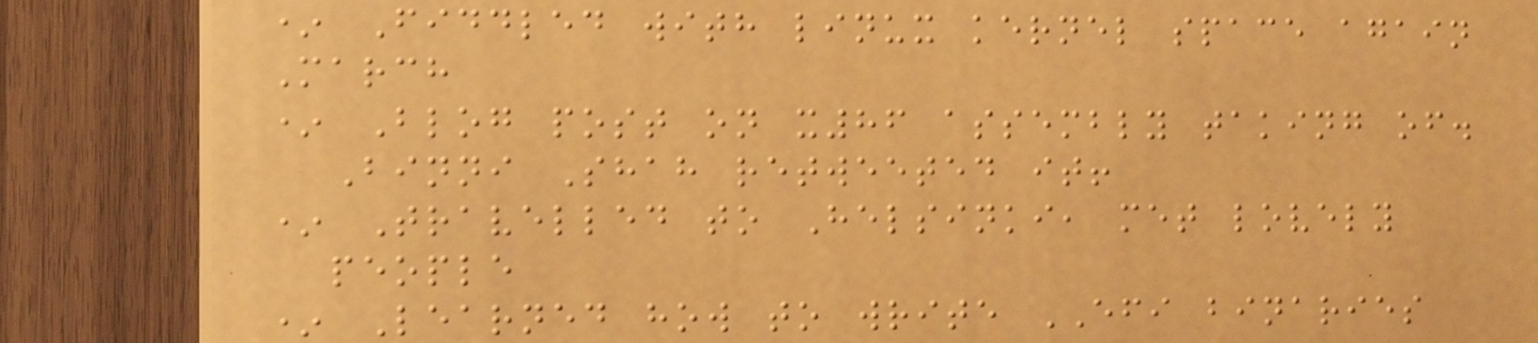* Fiddled with linux kernel space again
March
* Blog post on x86 assembly taking of.
Binni Shah retweeted it!
* Travelled to Helsinki, met lovely
people
* Learned how to write EFI binaries
